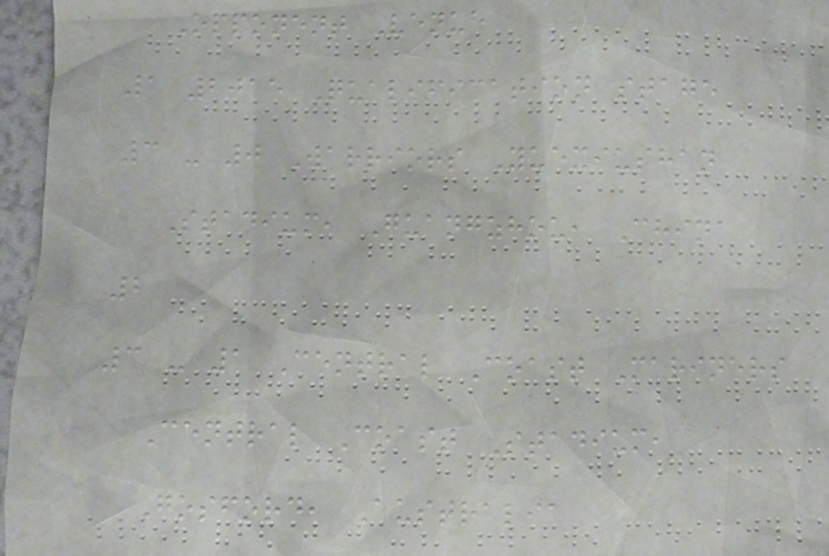Opponent Venue
1 2015 Qualification stage
3 - 0 Warriors Yuexiushan
Stadium, Guangzhou, China
2
3 - 1 Central Coast Mariners
Central Coast Stadium,
Gosford, Australia
